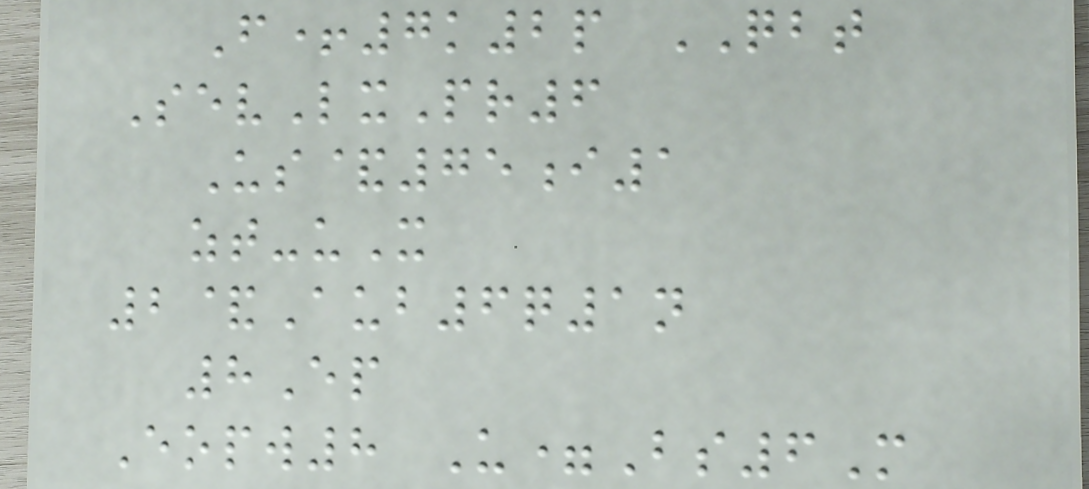F+7k2p QBT
SevLxPr6
Us&75i1
zt-uX
2&Aub6q1n
8Ep
Eopw8 U=Bs6M
